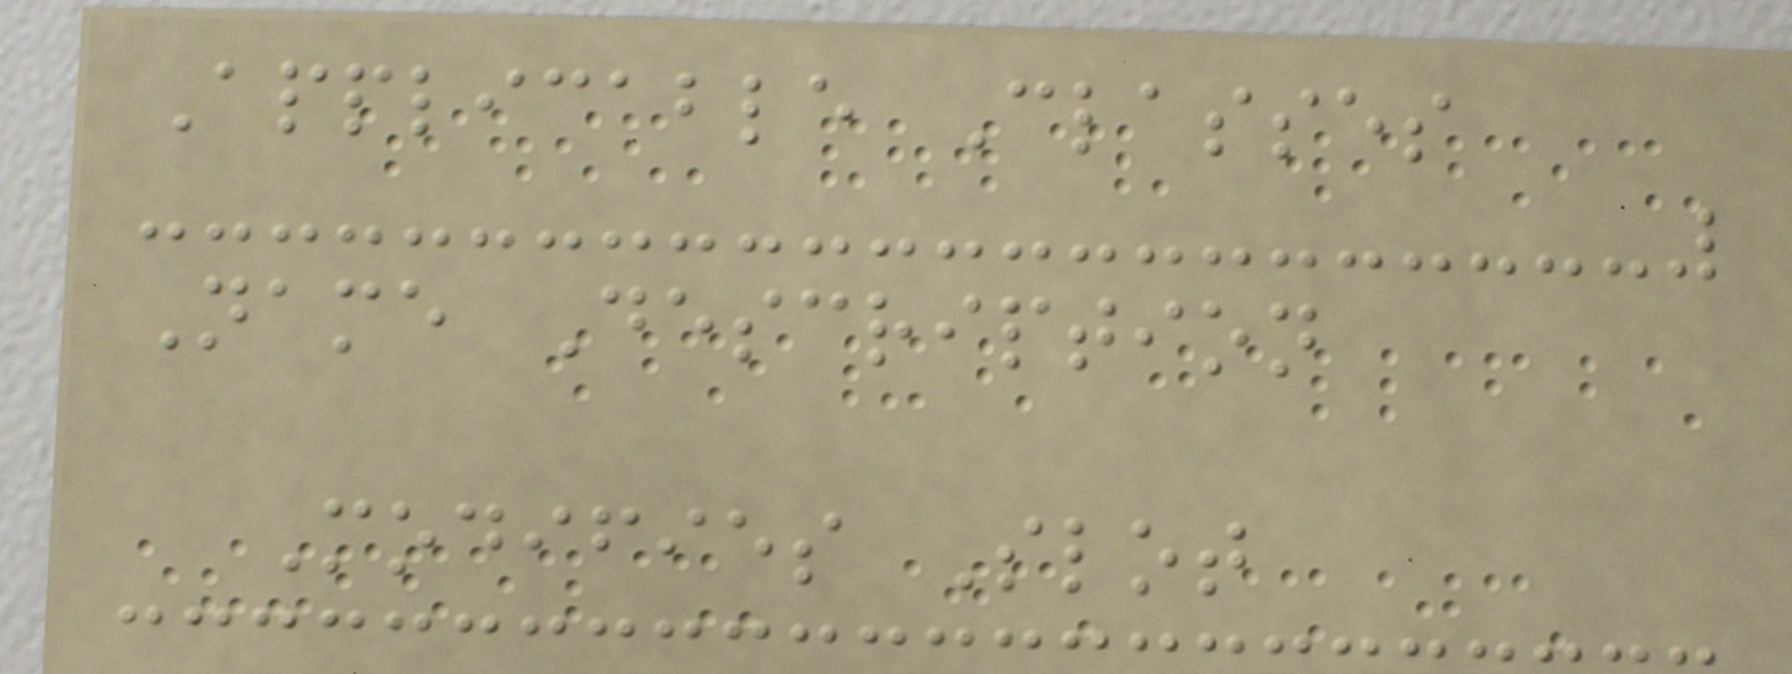Applicable Classes
Name Description
Modifies Slot
